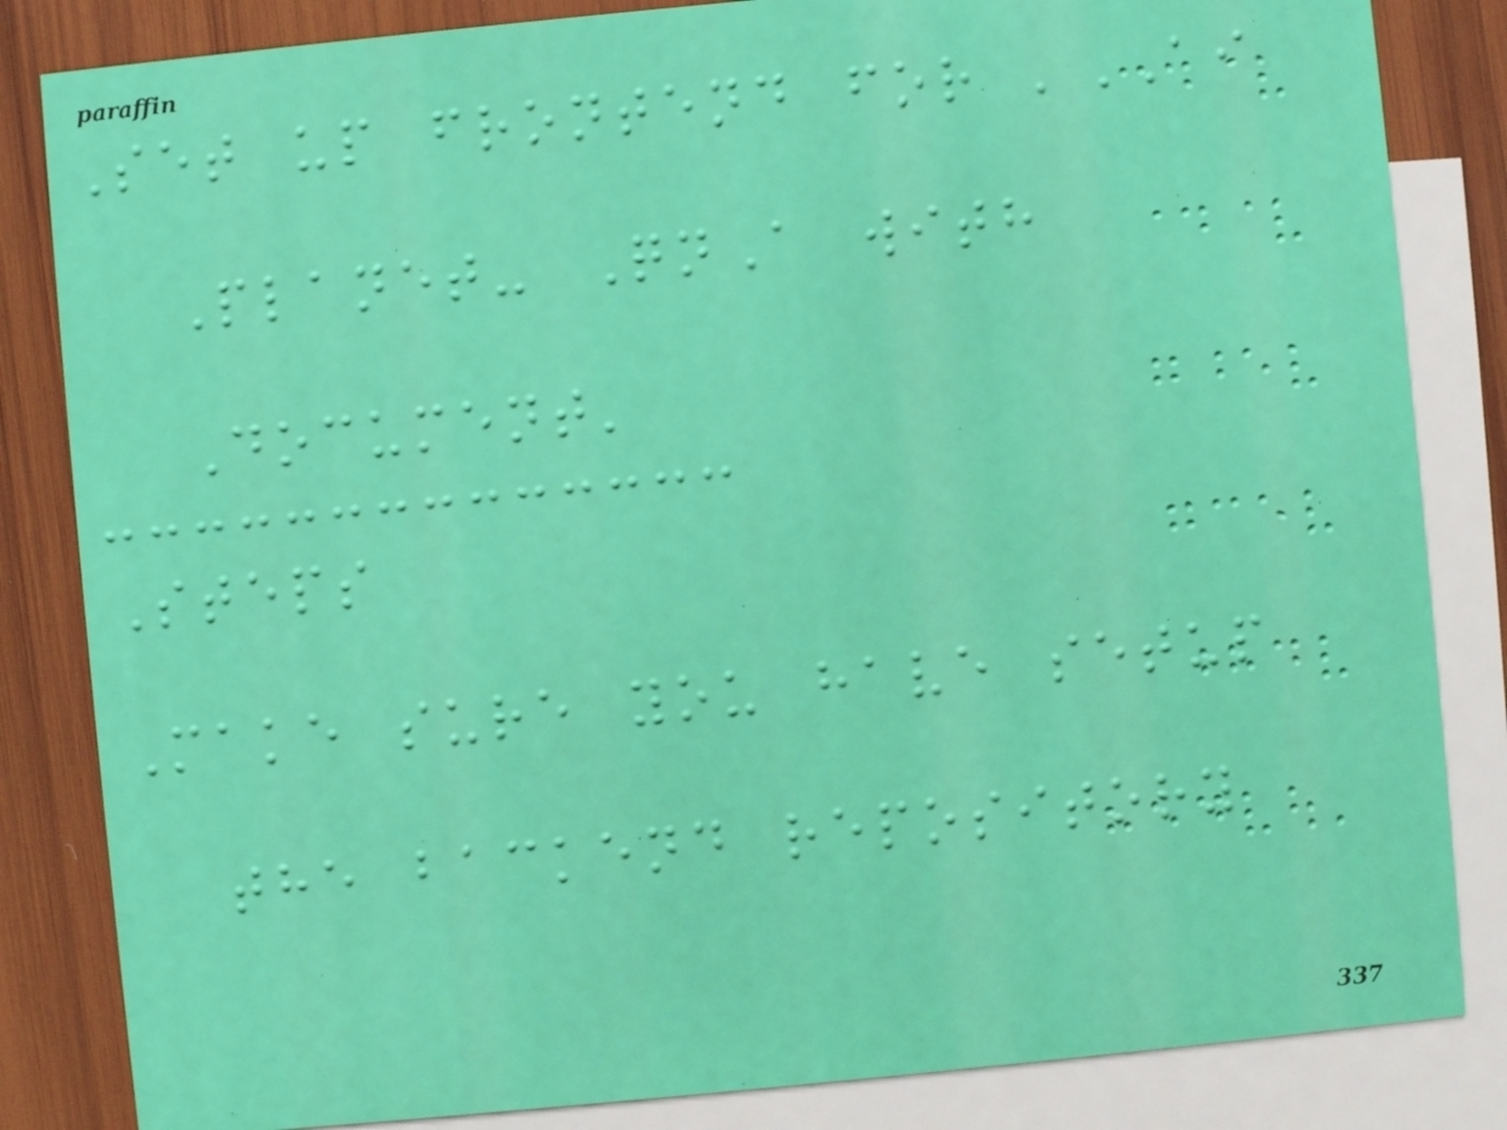Set up frontend for 'AI
Planet- QnA with
Document'
Steps
Make sure you have setup
the backend repository
